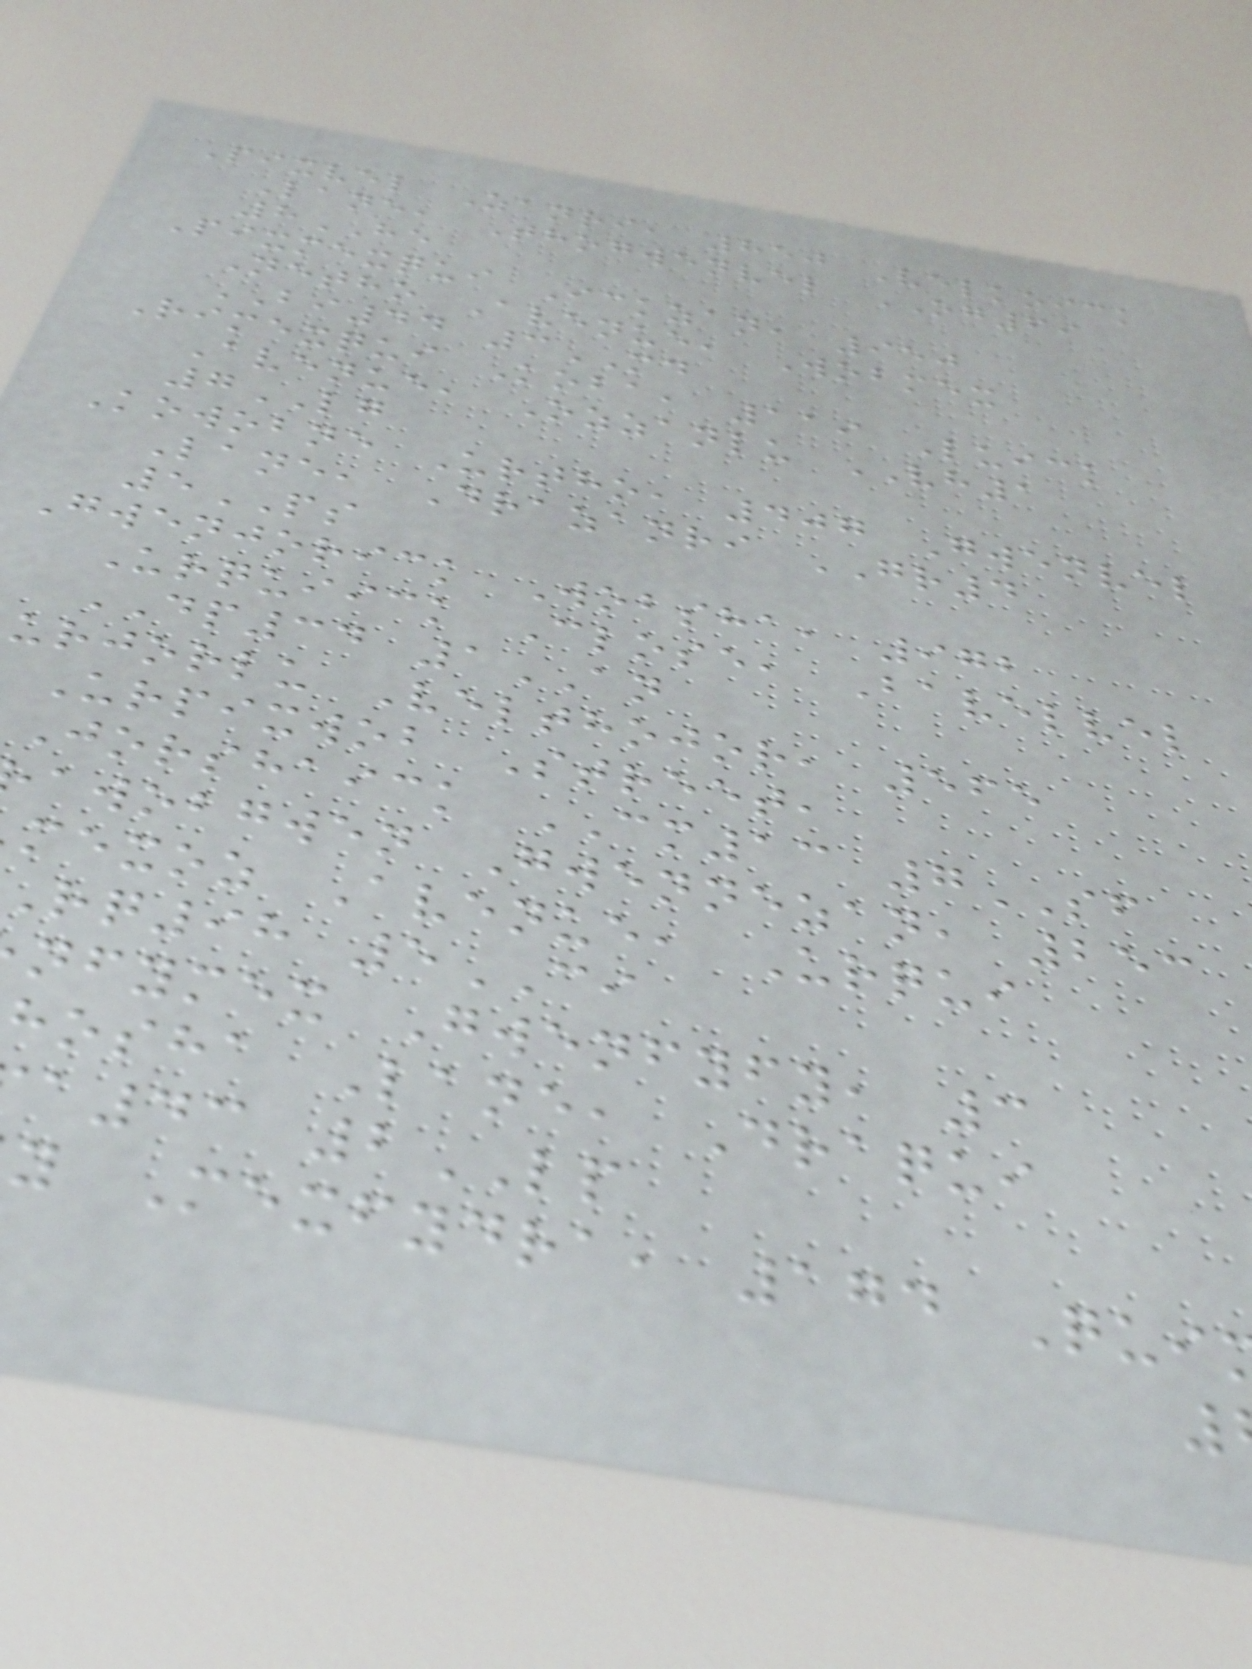Pixvel Zanri, 850 Velkoick
Lane, Thogwenvel OG69
8HE
Pixmexqui Ickzan, 950
Netho Avenue, Wobmex
BI44 3MD
Rimexqui Koba, 119 Luick
Avenue, Ozzanlu VH1
7LG
Kowobne Urtho, 407 Gwenvel
Lane, Drazanri GR4
5PS
Gwenjorick Wobsha, 972
Urquiick Close, Bavelvel
DP34 1AN
urjorlu Velthojor, 565
Urpixwob Street,
Jorshaick CM13 7SF
awobgwen Gwennezan, 253
mexoz Avenue, Urqui
rq98 5CI
nfymex Gwenfyfy, 3
hosha Lane, Draqui
a43 2LP
y Mexfydra, 174 Qui
